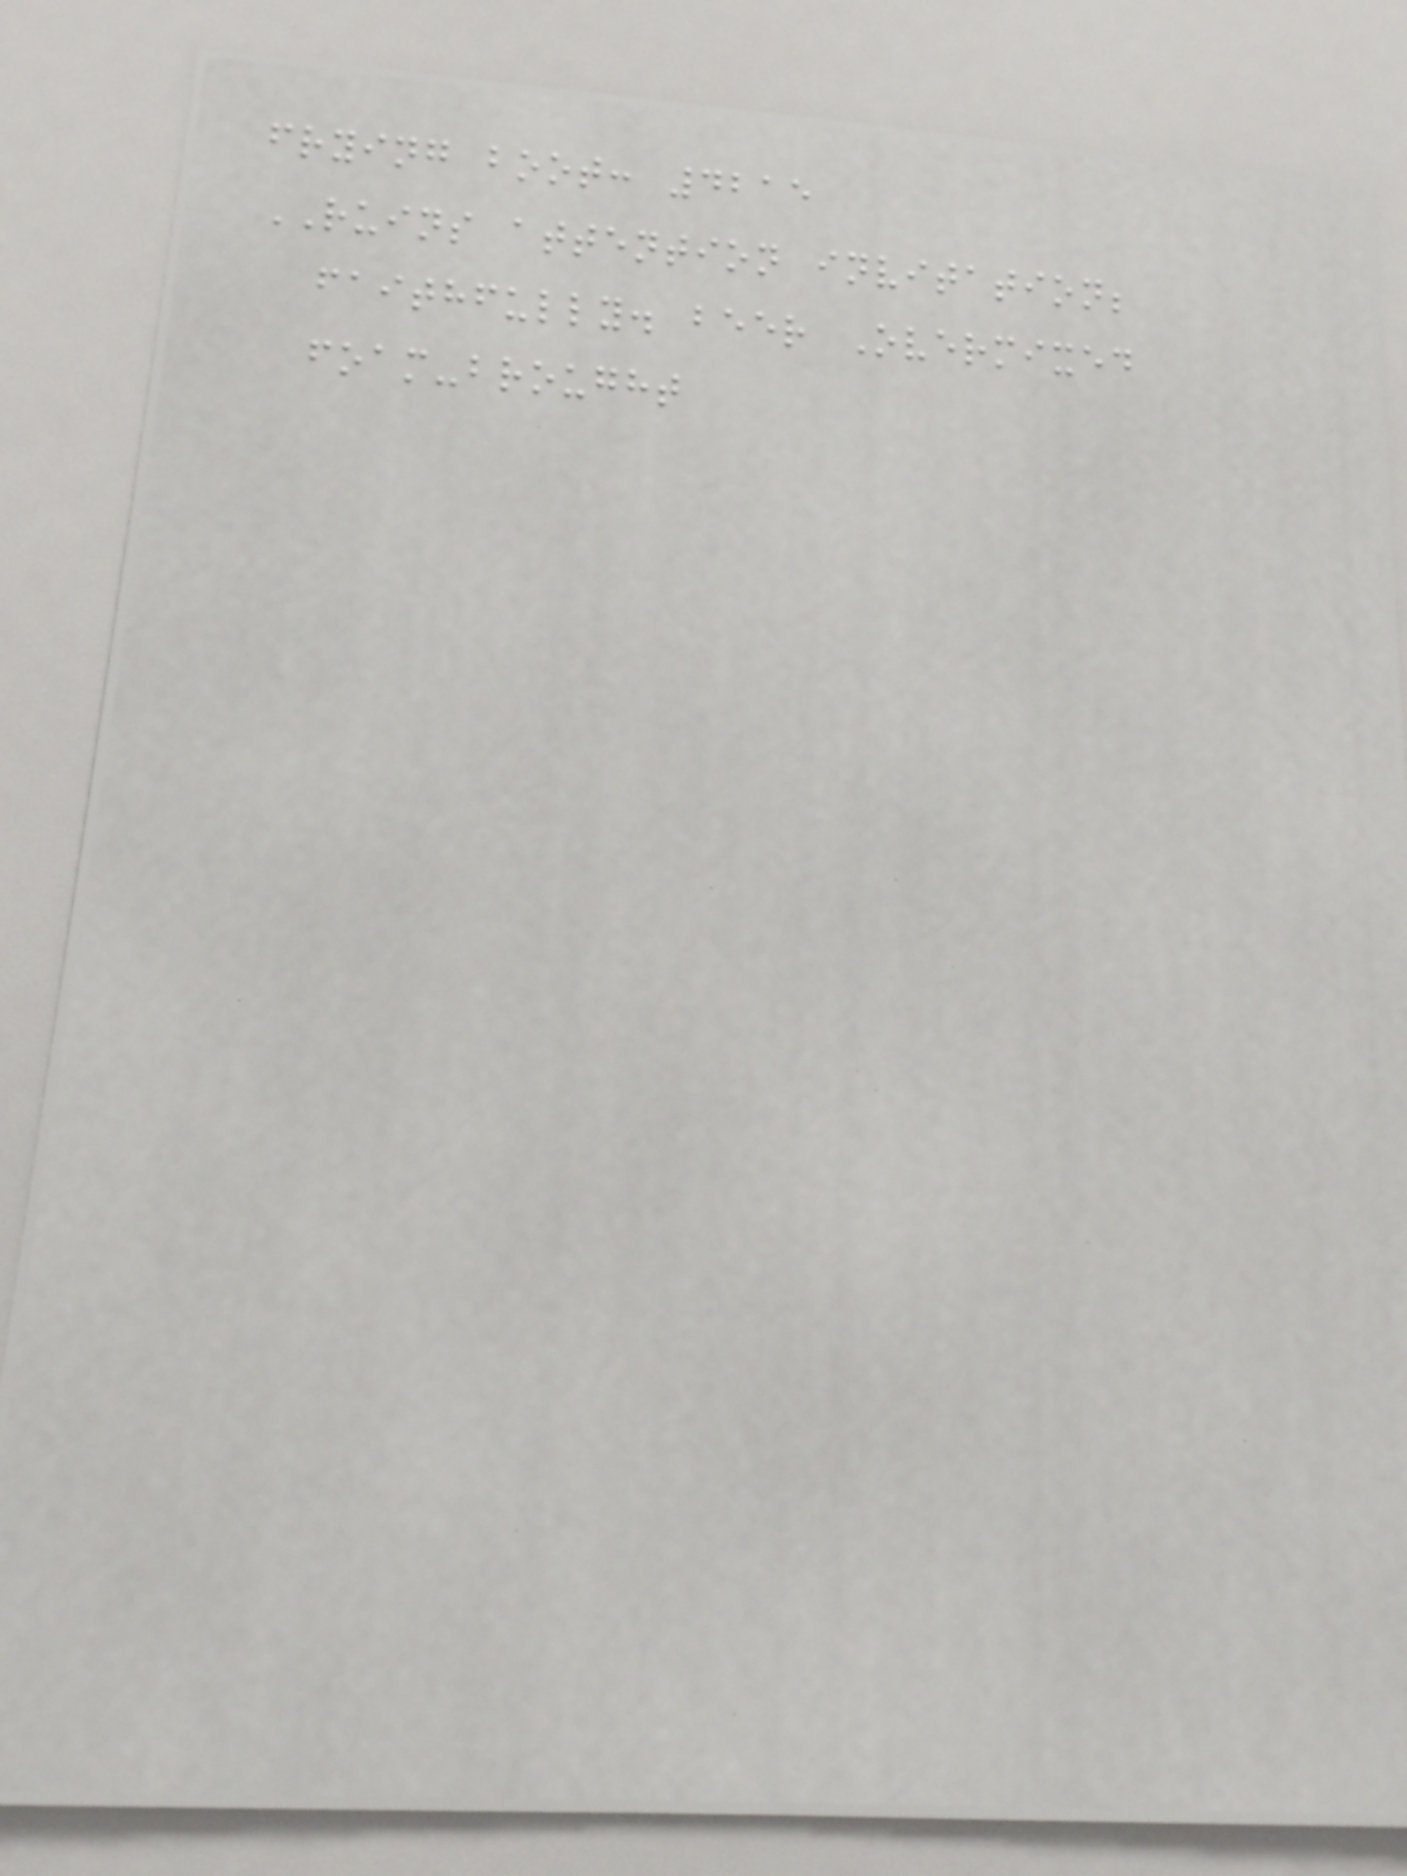frying boot: 4215
RUINS attention invitation;
faithfully. beer Overmixed
foam-brought
